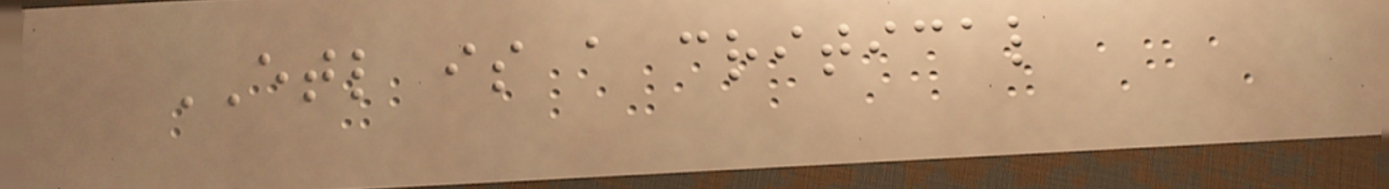ETL is a critical
